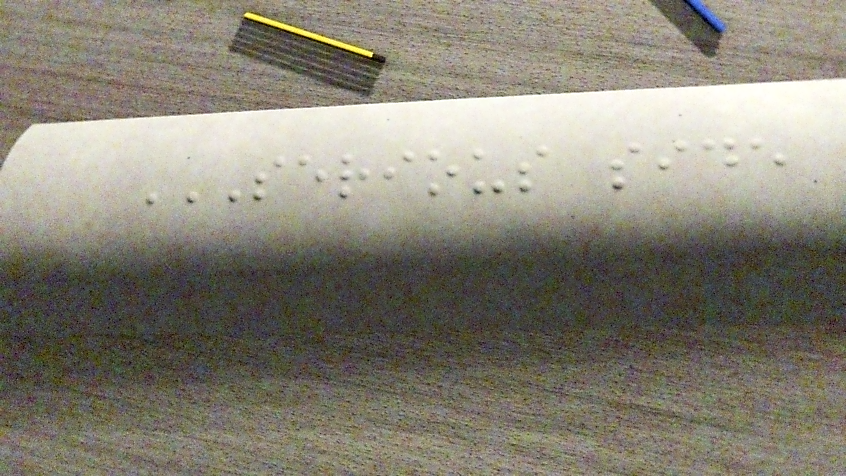SERIOUS SIDE
